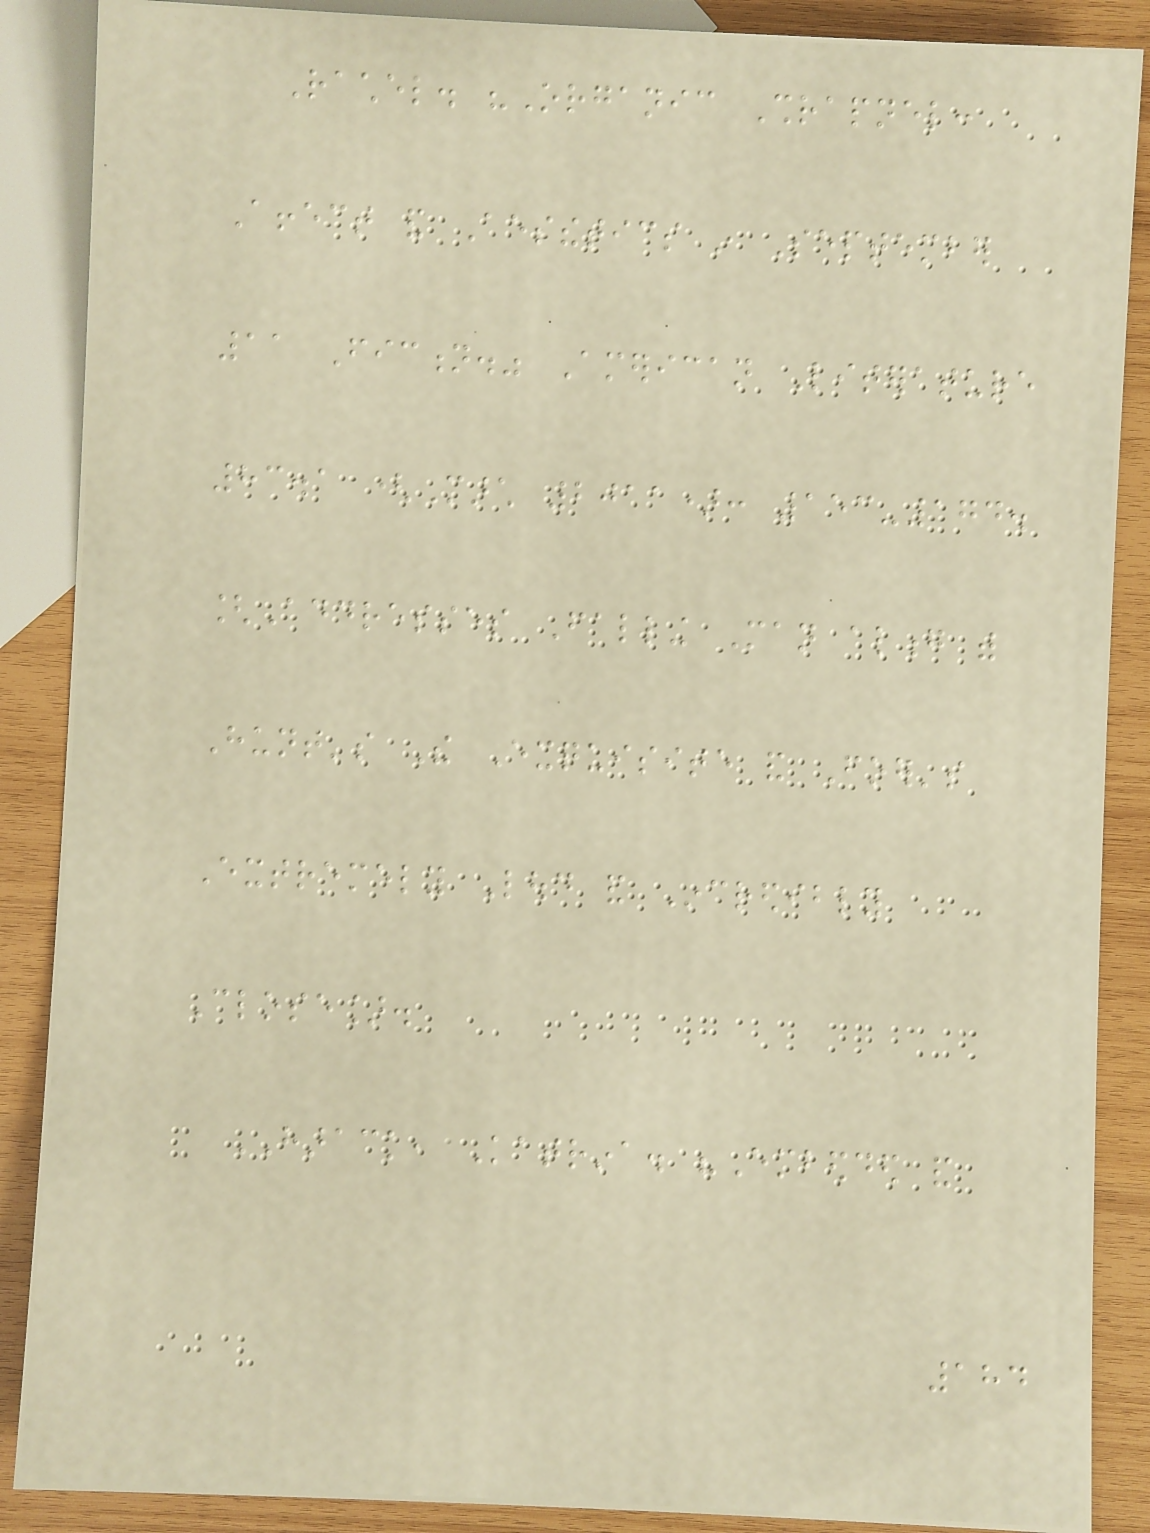Rachel. "Organic Shrapnel:
Affect and Aesthetics in September
11 Fiction." American Literature
83.1 (March 2011): 153-174.
[Addresses Falling Man along with
Hunt's The Exquisite and Foer's
Extremely Loud and Incredibly
Close].
HARACK, Katrina. "Embedded and
184
